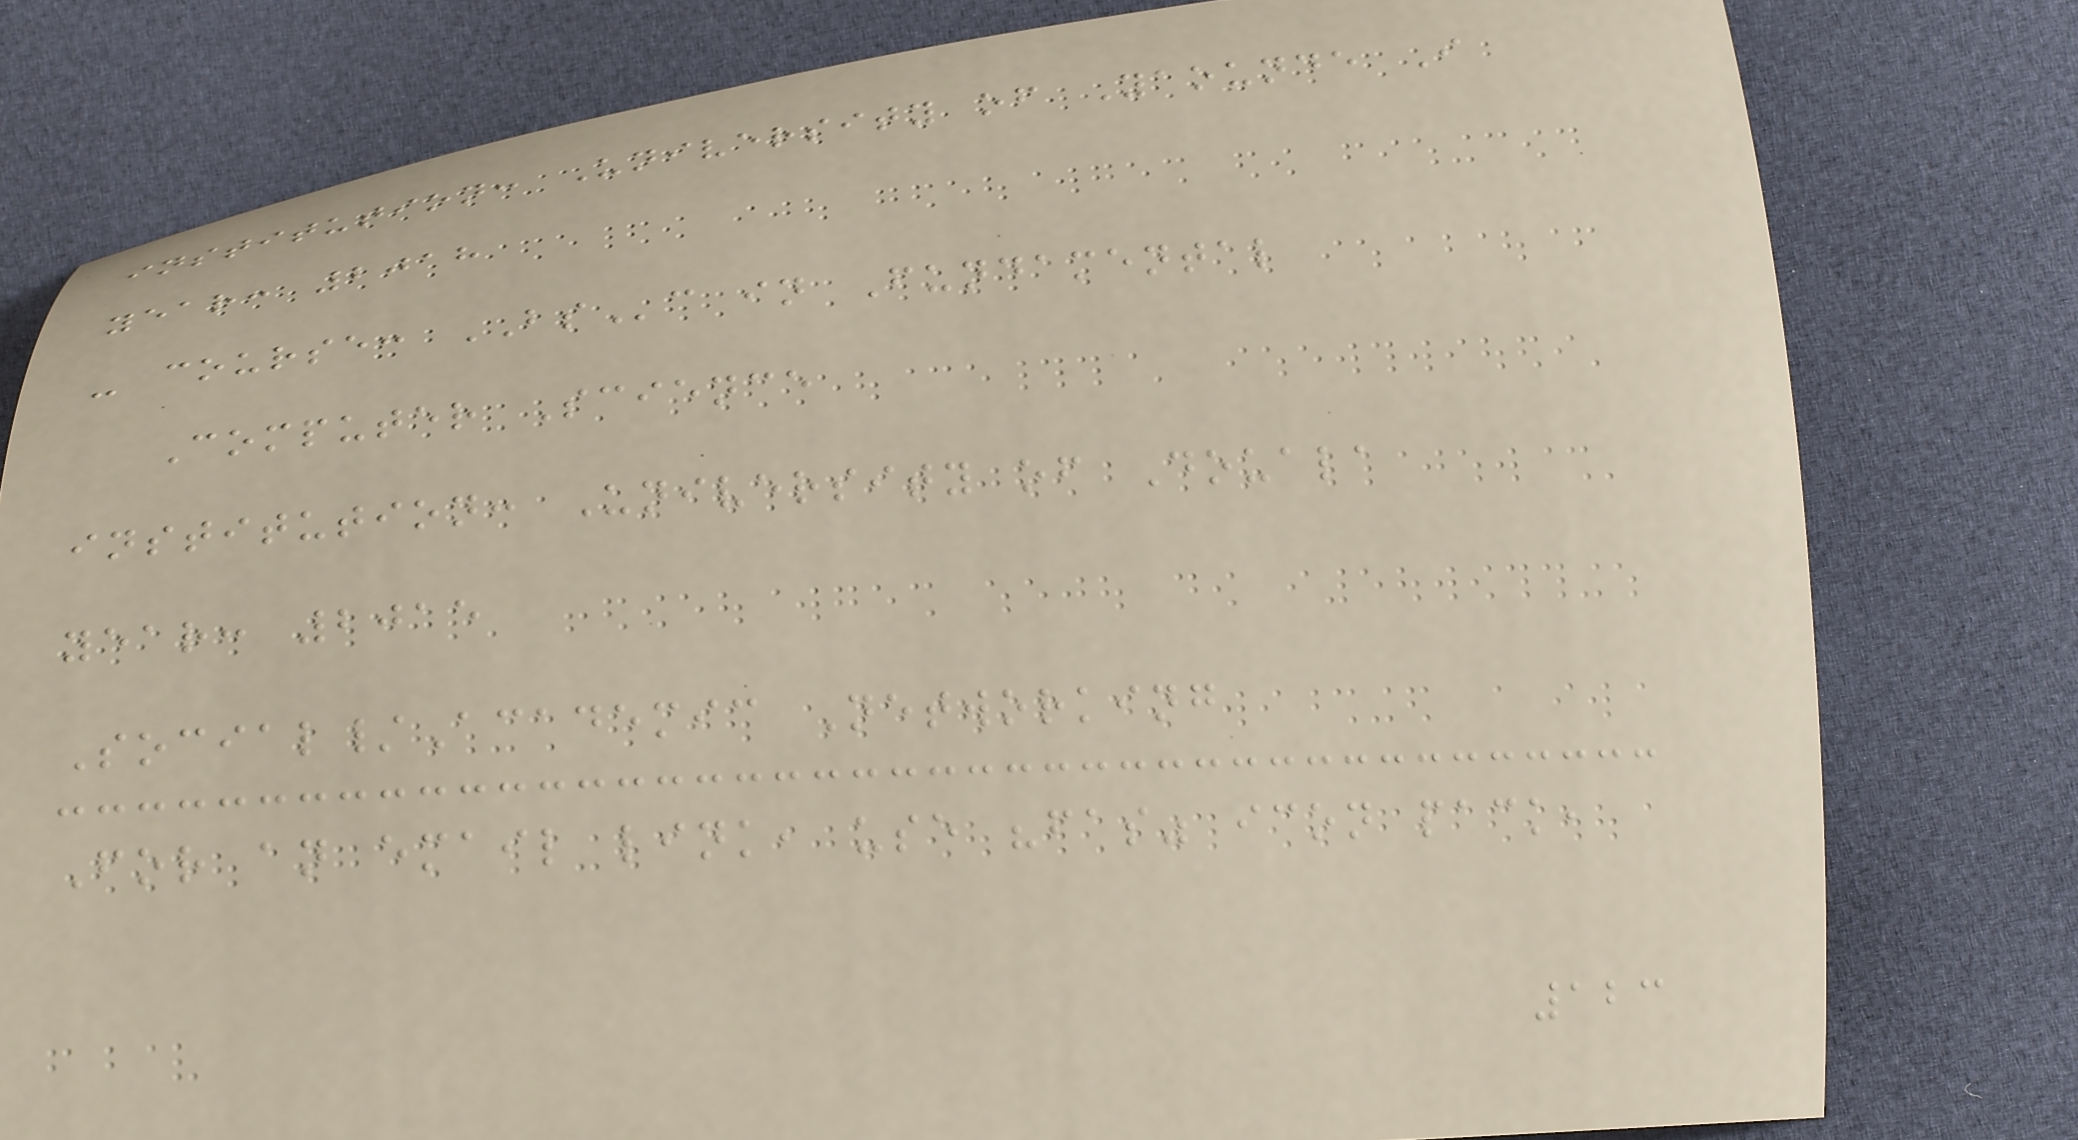institution: University of Yaounde I
year: 2018
- course: BSc in Fundamental
Computer Science
institution: University of Douala
year: 2015
Social/Academic Networking
For an email link, use "fas" icon pack,
123
